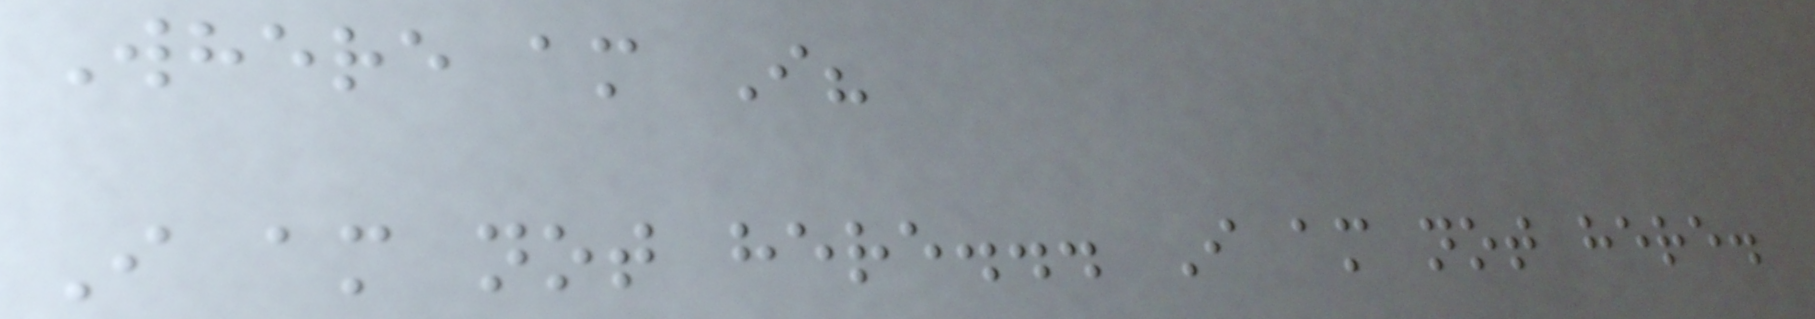Where am I?
I am not here... I am not here.
